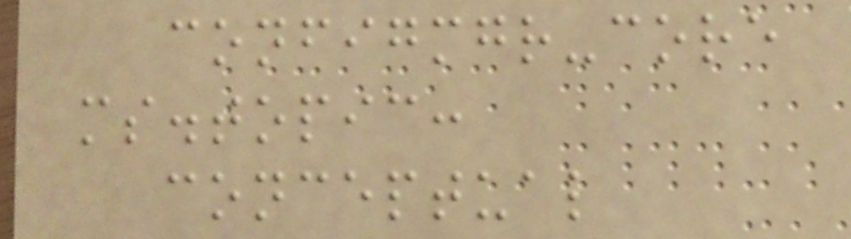configmgr-core
ms.topic:
conceptual
